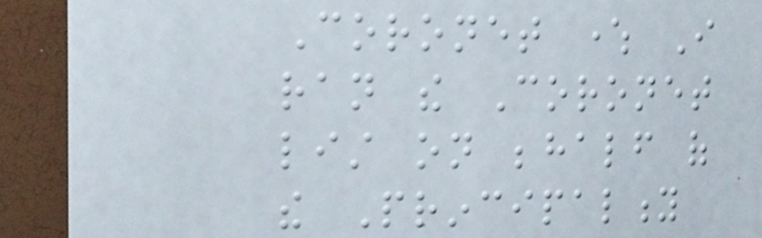Coronet where I
ran the Coronet
list on behalf of
the Principality
